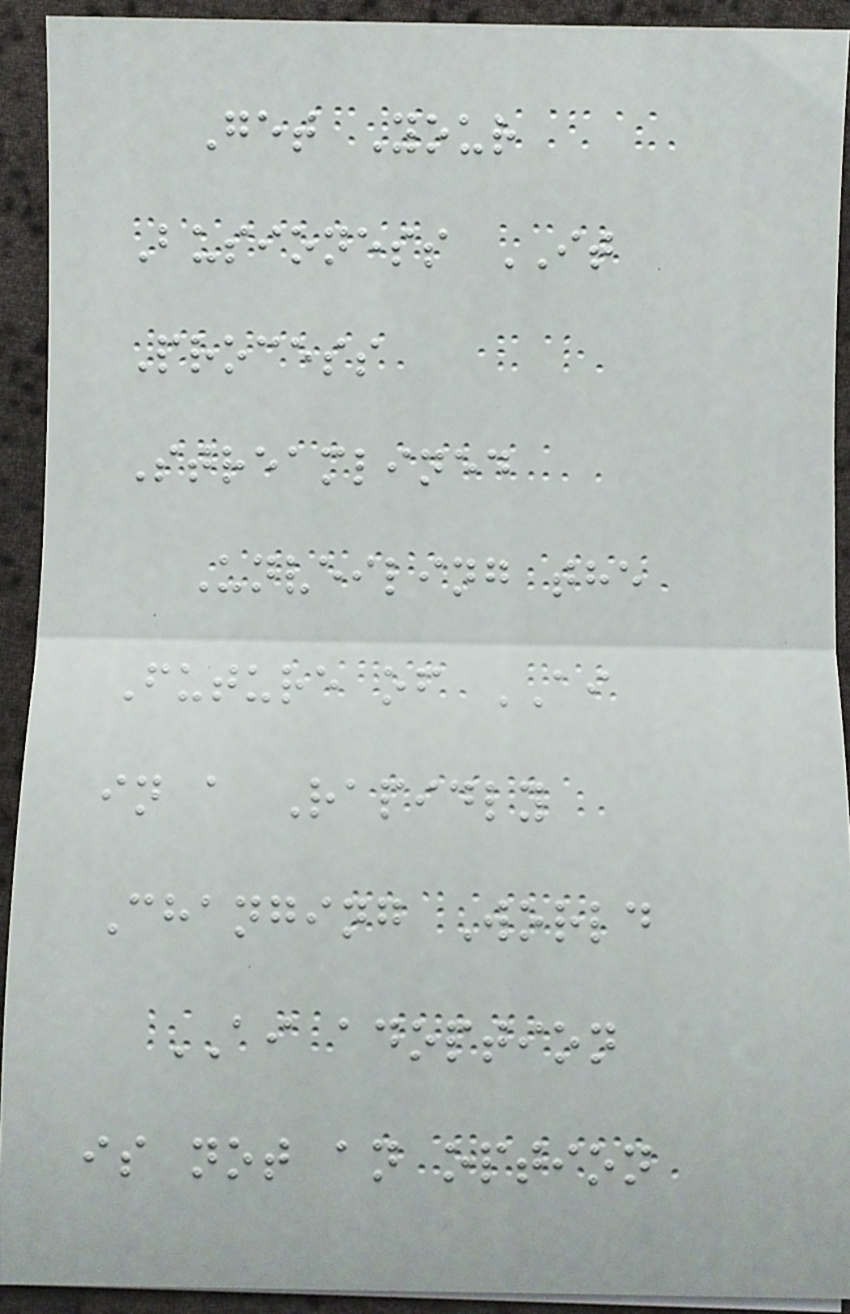Get Your
Busioness IT
Process
Streamlined
Unveiling the
Future of AI
in a Rapidly
Changing World
AI adoption
is not an option
